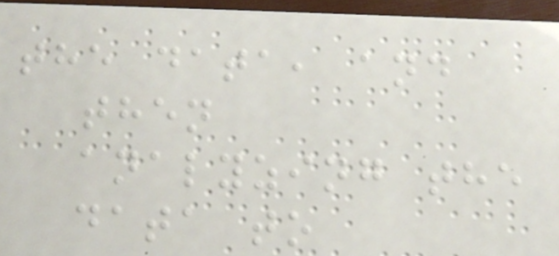the data, and
then
analyzing the
data to
